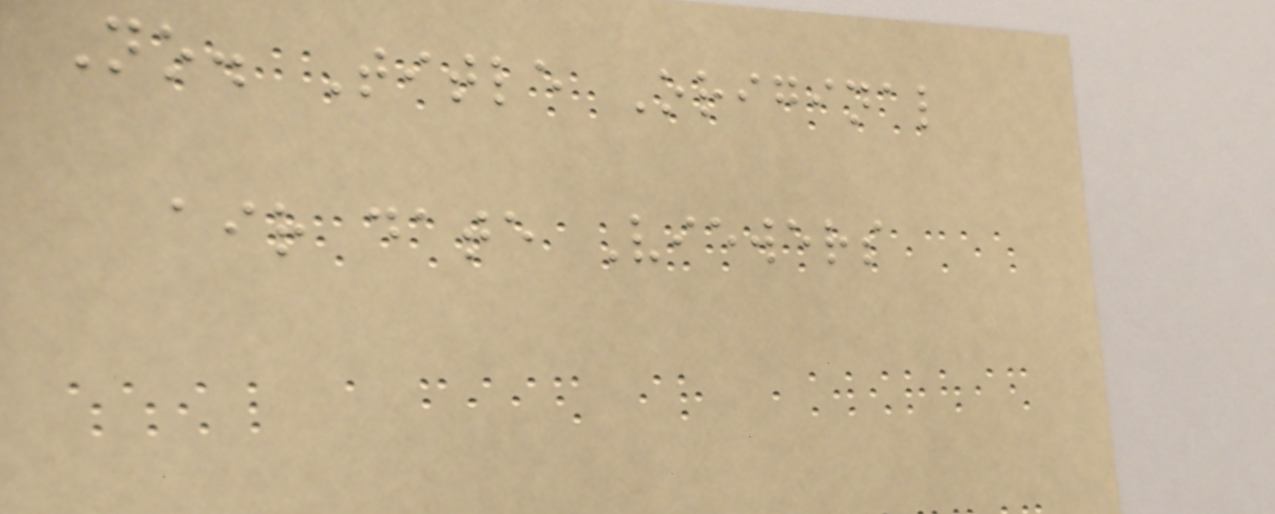No. Title Original
air date Viewers
